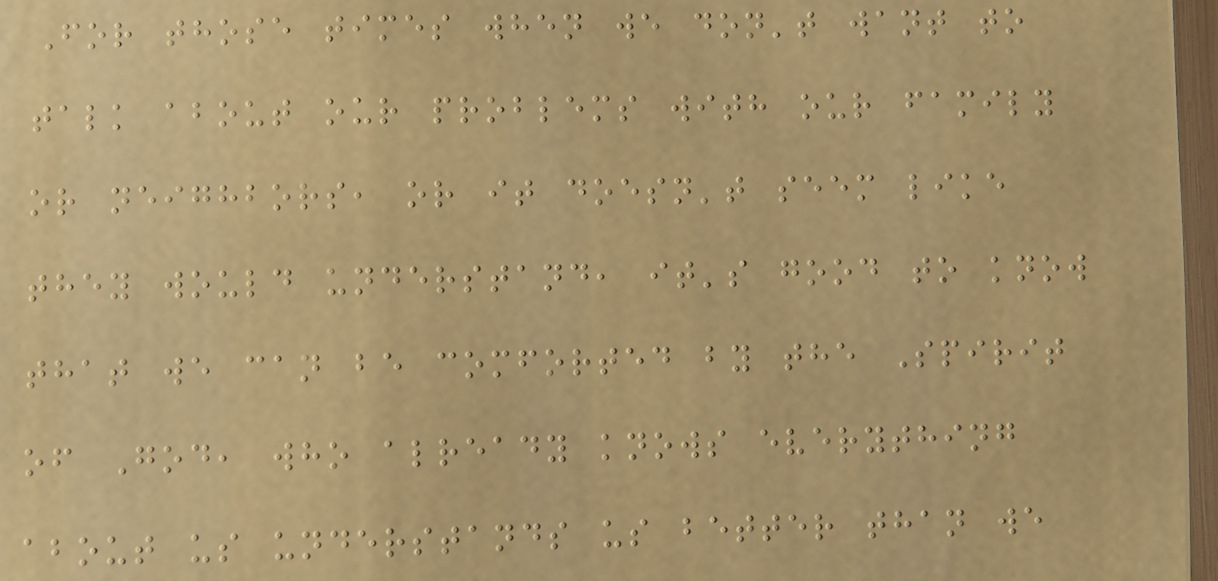For those times when we don't want to
talk about our problems with our family
or neighbors, or it doesn't seem like
they would understand, it's good to know
that we can be comforted by the Spirit
of God, who already knows everything
about us understands us better than we
